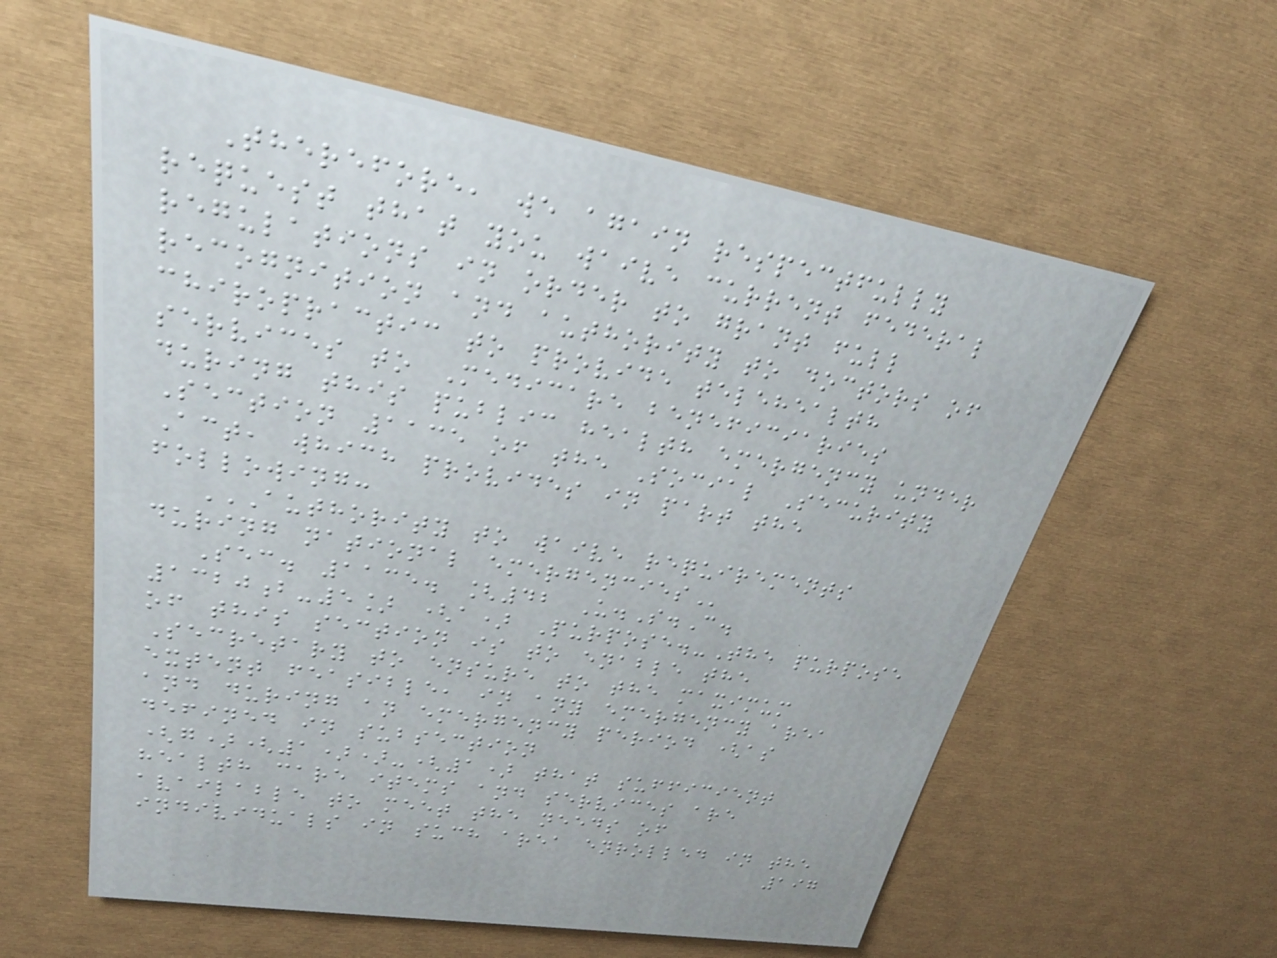Therefore, we again respectfully
request that you waive current federal
regulations in order to grant full
recognition and authority to doctors of
chiropractic to provide telehealth
services to Medicare beneficiaries
during this public health emergency under
Section 1135 of the Social Security
Act, which provides in part the
following:
AUTHORITY TO WAIVE REQUIREMENTS
DURING NATIONAL EMERGENCIES
Sec. 1135. [42 U.S.C.
1320b-5] (a) Purpose.-The purpose
of this section is to enable the
Secretary to ensure to the maximum
extent feasible, in any emergency area
and during an emergency period (as
defined in subsection
(g)(1))-(1) that sufficient
health care items and services are
available to meet the needs of
individuals in such area enrolled in the
197
